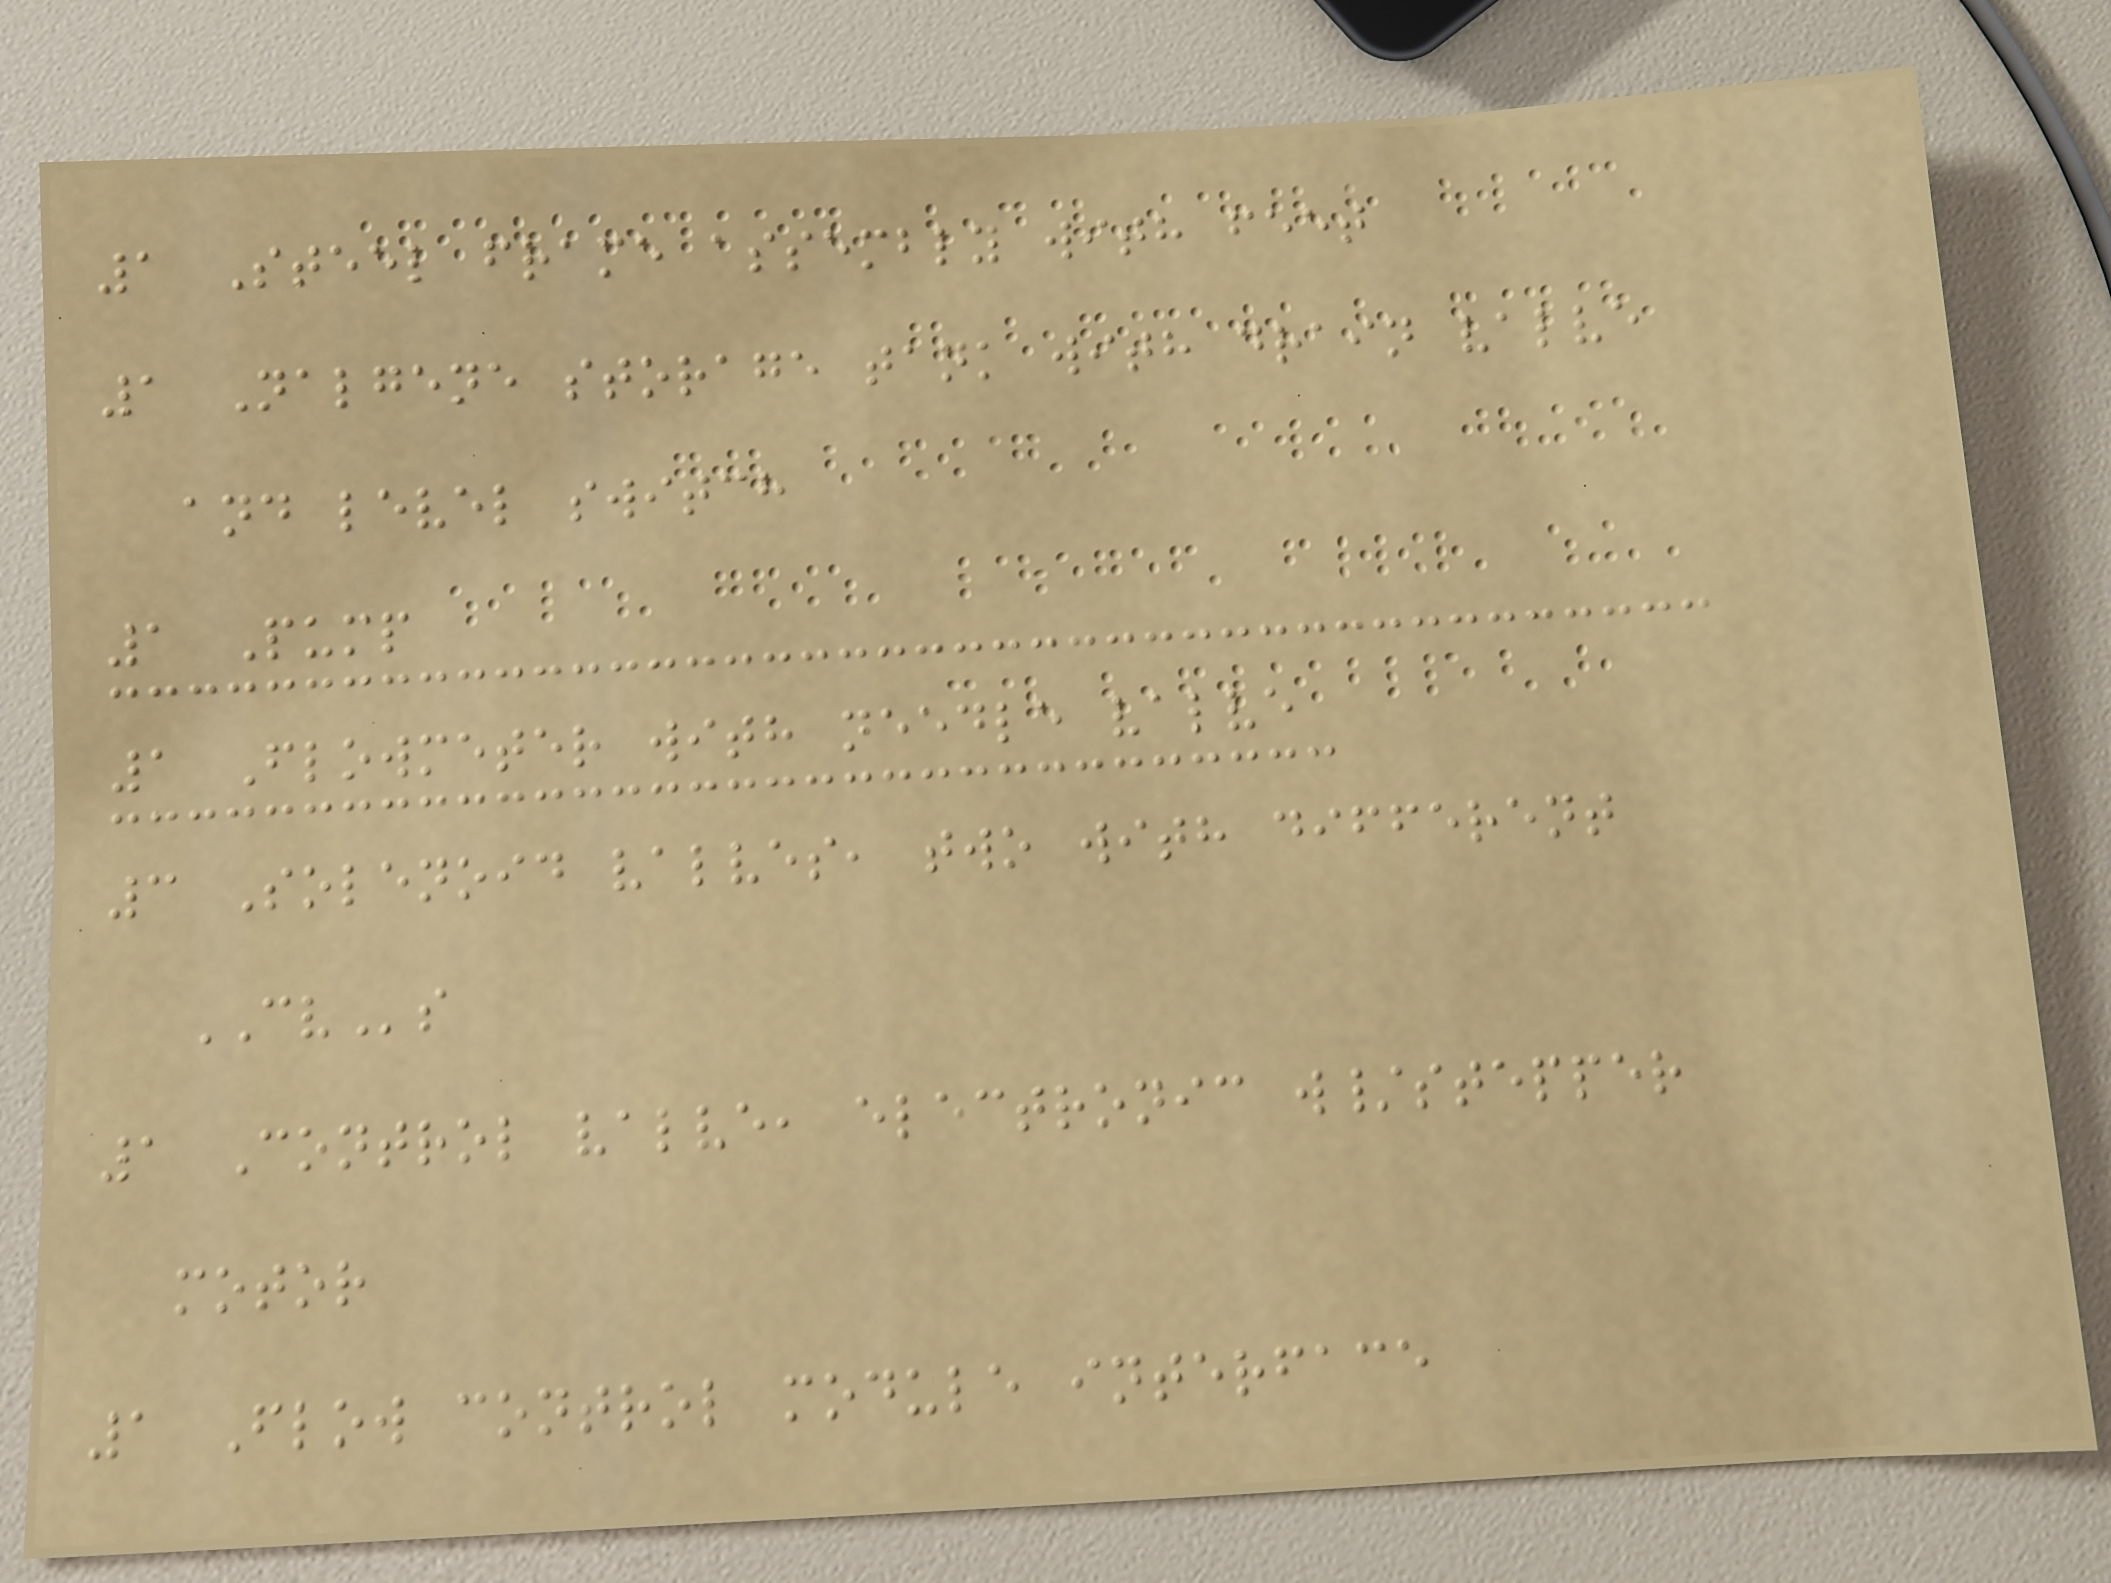1 Steel frame assembly with feet
1 Nalgene storage tank with drain valve
and level switch
1 Pump
1 Flowmeter with needle valve
3 Solenoid valves, two with different
CVs
1 Control valve, electronic w/stepper
motor
1 Flow control module interface
